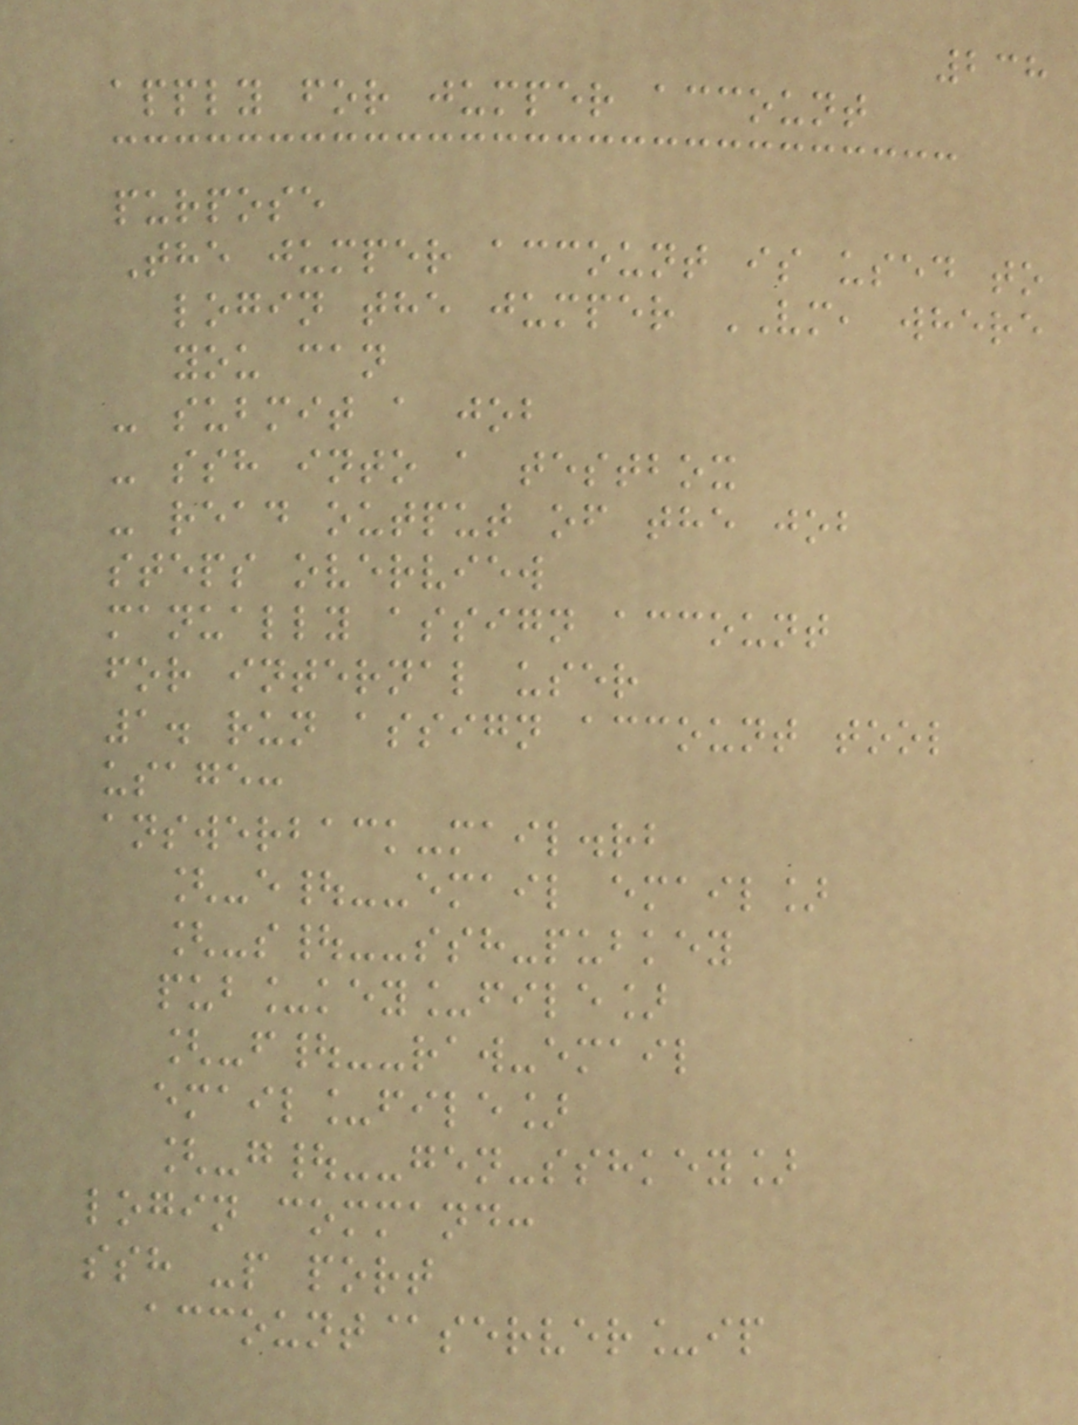238
apply for jumper account
purpose
The jumper account is used to
login the jumper VM, where
you can
- submit a job
- ssh into a testbox
- read output of the job
steps overview
manually assign account
for internal user
1. run assign account tool
usage:
answerback-mail.rb
[-e|--email email]
[-s|--ssh-pubkey
pub_key_file]
[-f|--raw-email
email_file]
[-g|--gen-sshkey]
login command:
ssh -p port
account@server_ip
